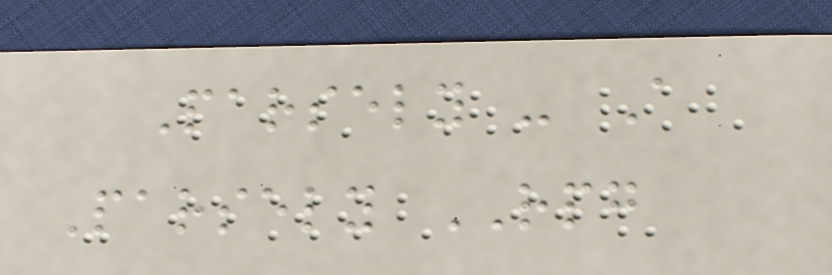Parsely - A
Parsely RPG
